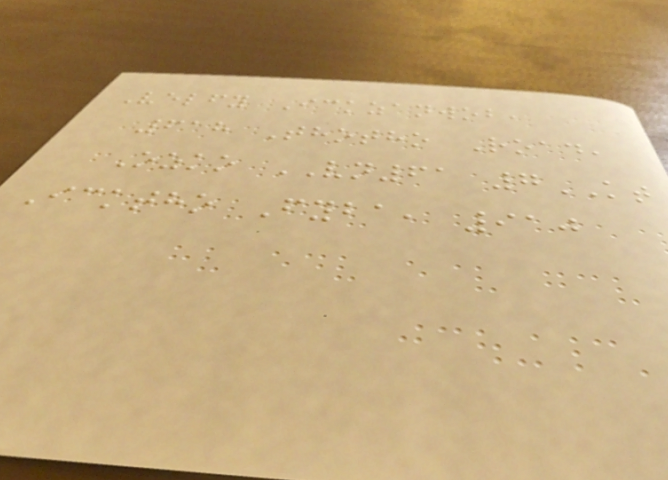Velfy Ickzanwob,
618 Thotho Road,
Ozko VN61 7KT
Icktho Fyba, 910
